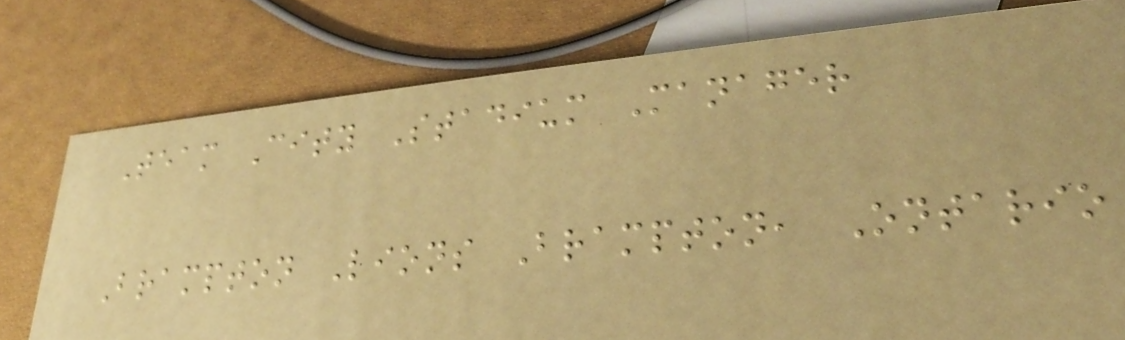Team City Stadium Manager
Brampton Lions Brampton, Ontario
